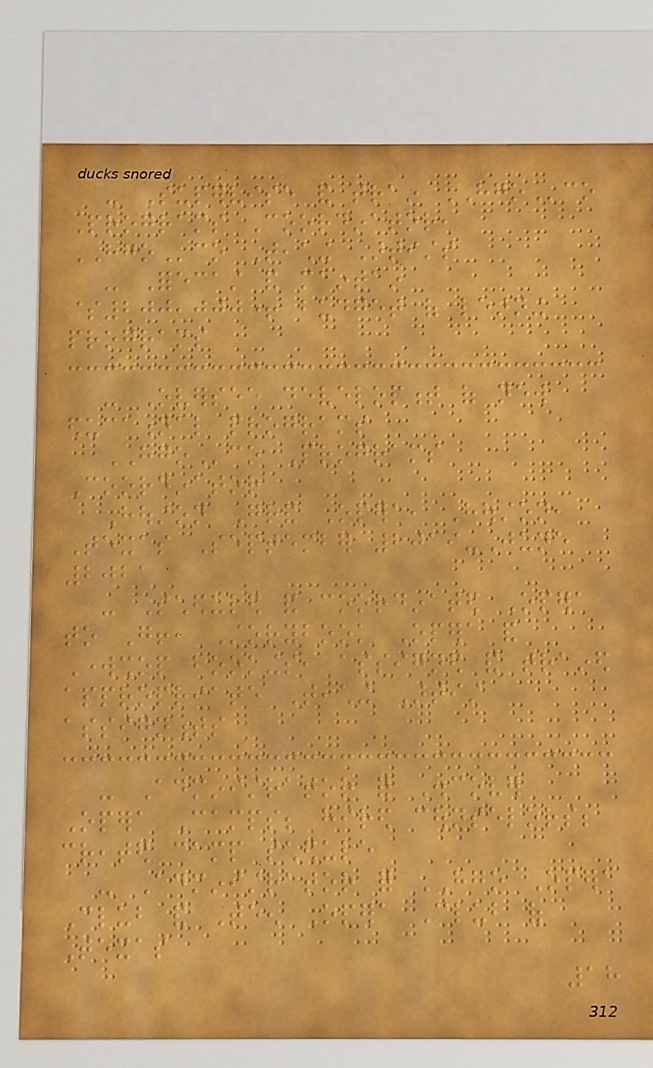- Supervise and train HGOco
Programs Coordinator,
HGOco Teaching Artists
- Forecast and maintain
$200,000+ budget of learning
programs
- Oversee development of new
educational programs
HGOco Programs
Coordinator
Houston Grand Opera, Houston,
Texas September 2019-June
2021
- Scheduled and coordinated Opera
to Go!, Storybook Opera and
Workshop bookings, assigned and trained
appropriate Teaching Artist
assignments
- Administrator for Discover
Opera Camps; hired counselors;
created camp schedule
- Administrator for HGO Opera
Club and Teen Opera Club of
Texas
18
